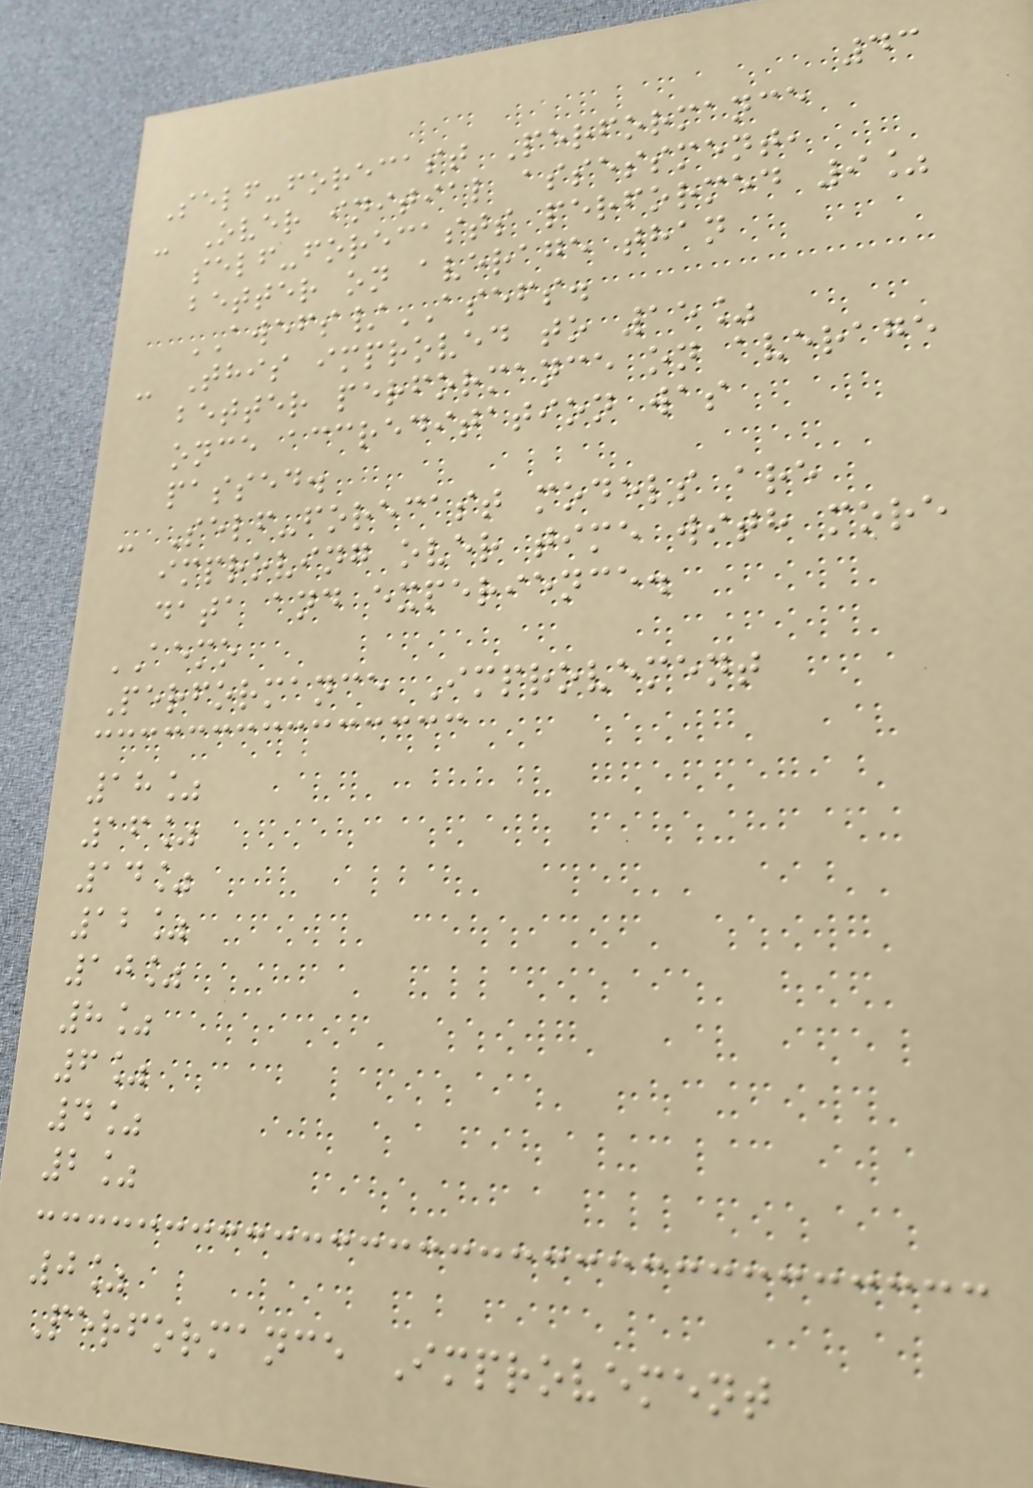43
Self-forecast Performance
- Over initial assessment,
self-forecasts performed 9%
better on average than
AWEFS/ASEFS.
- This improved to 15%
better performance on average
once accreditation was
passed.
- Self-forecast models are
improving over time with more
data and experience.
AEMO
Performance Improvement
18%
16%
14%
12%
10%
8%
6%
4%
2%
0%
Performance Improvement
